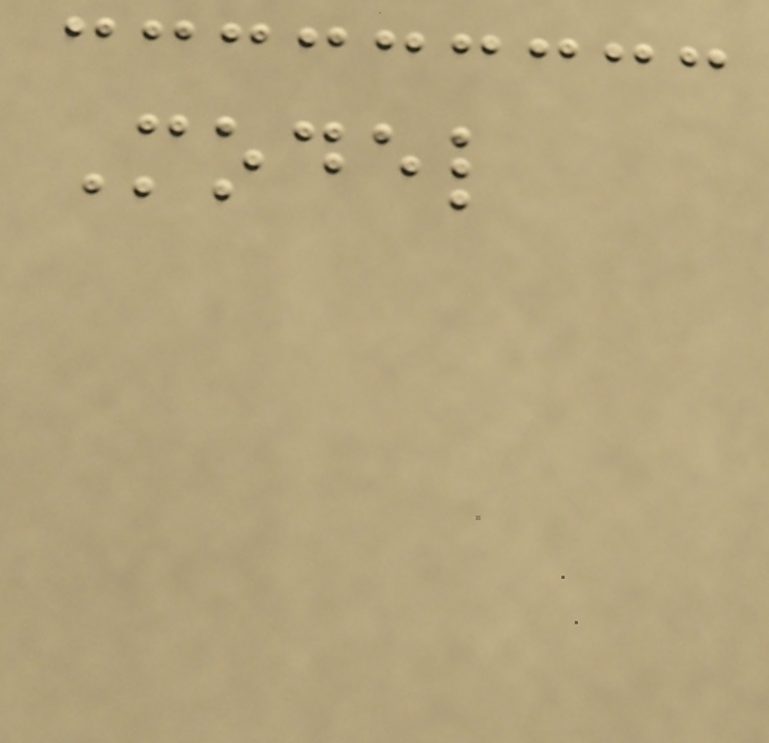Model
